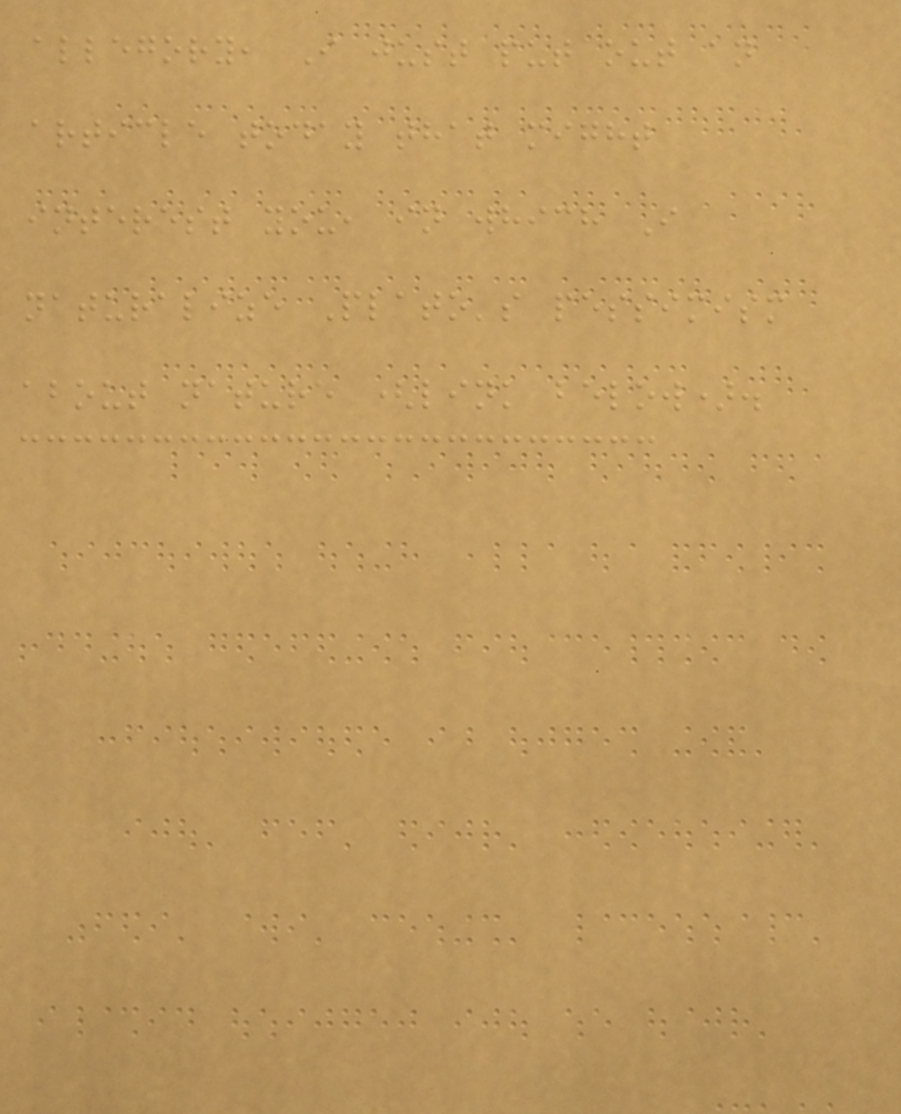allegory, I just put out an
article today that might
interest you, in which I
naturalize Plato's pessimism
about nature (link below).
